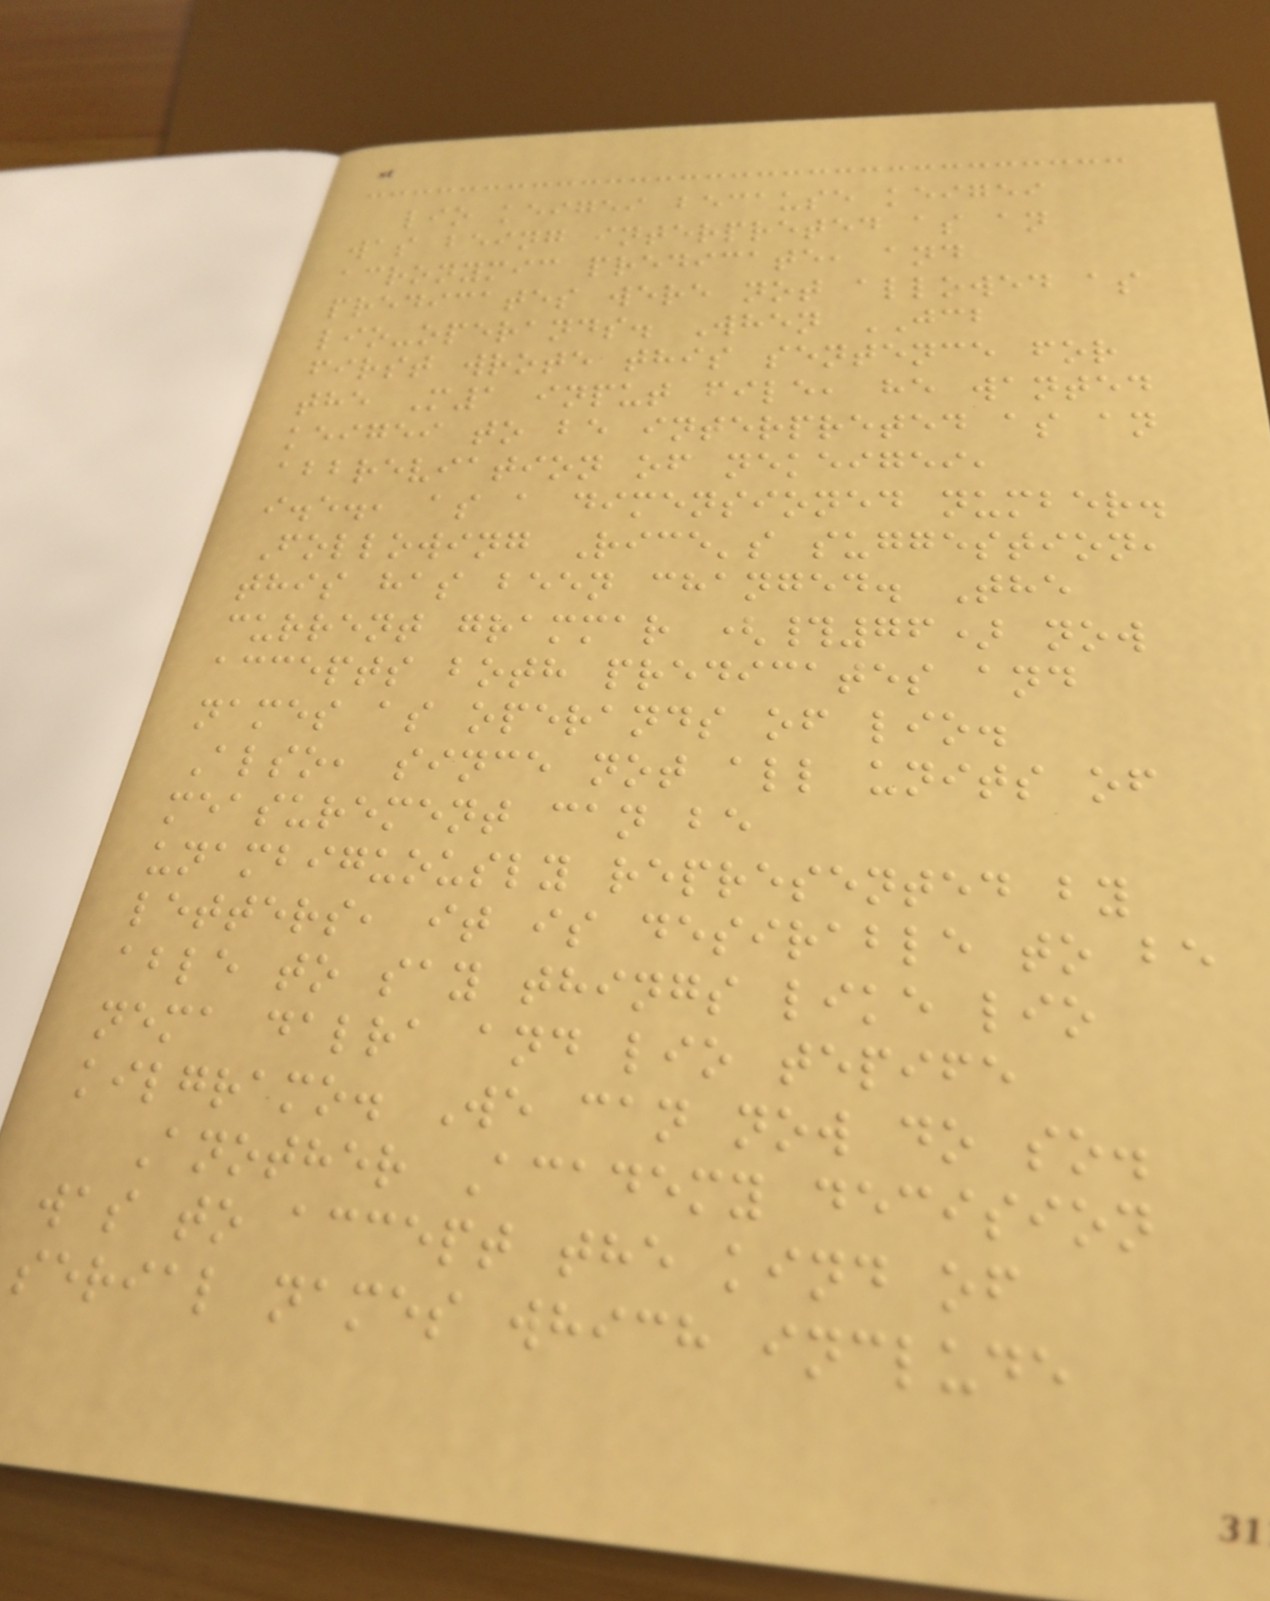lio keigei because keigei
was being interpreted as an
acronymic predicate, and
predicates were not allowed as
lio-operands. When JCB
first wrote this sentence for
the M1 input file, he wanted
keigei to be interpreted as an
abbreviation of nekeigei,
i.e., as a dimensioned number.
Following Rice's suggestion,
this has been changed. The
current grammar (#76) now
accepts both predicates and
names as operands of lio.
Also, since not all units of
measurement can be
unambiguously represented by
letters, it is desirable to be
able to say things like lio
nema dalra and lio tepife
kilgramo. We can now do so.
Another Academy decision
was to accept the kind of
serial names which include
